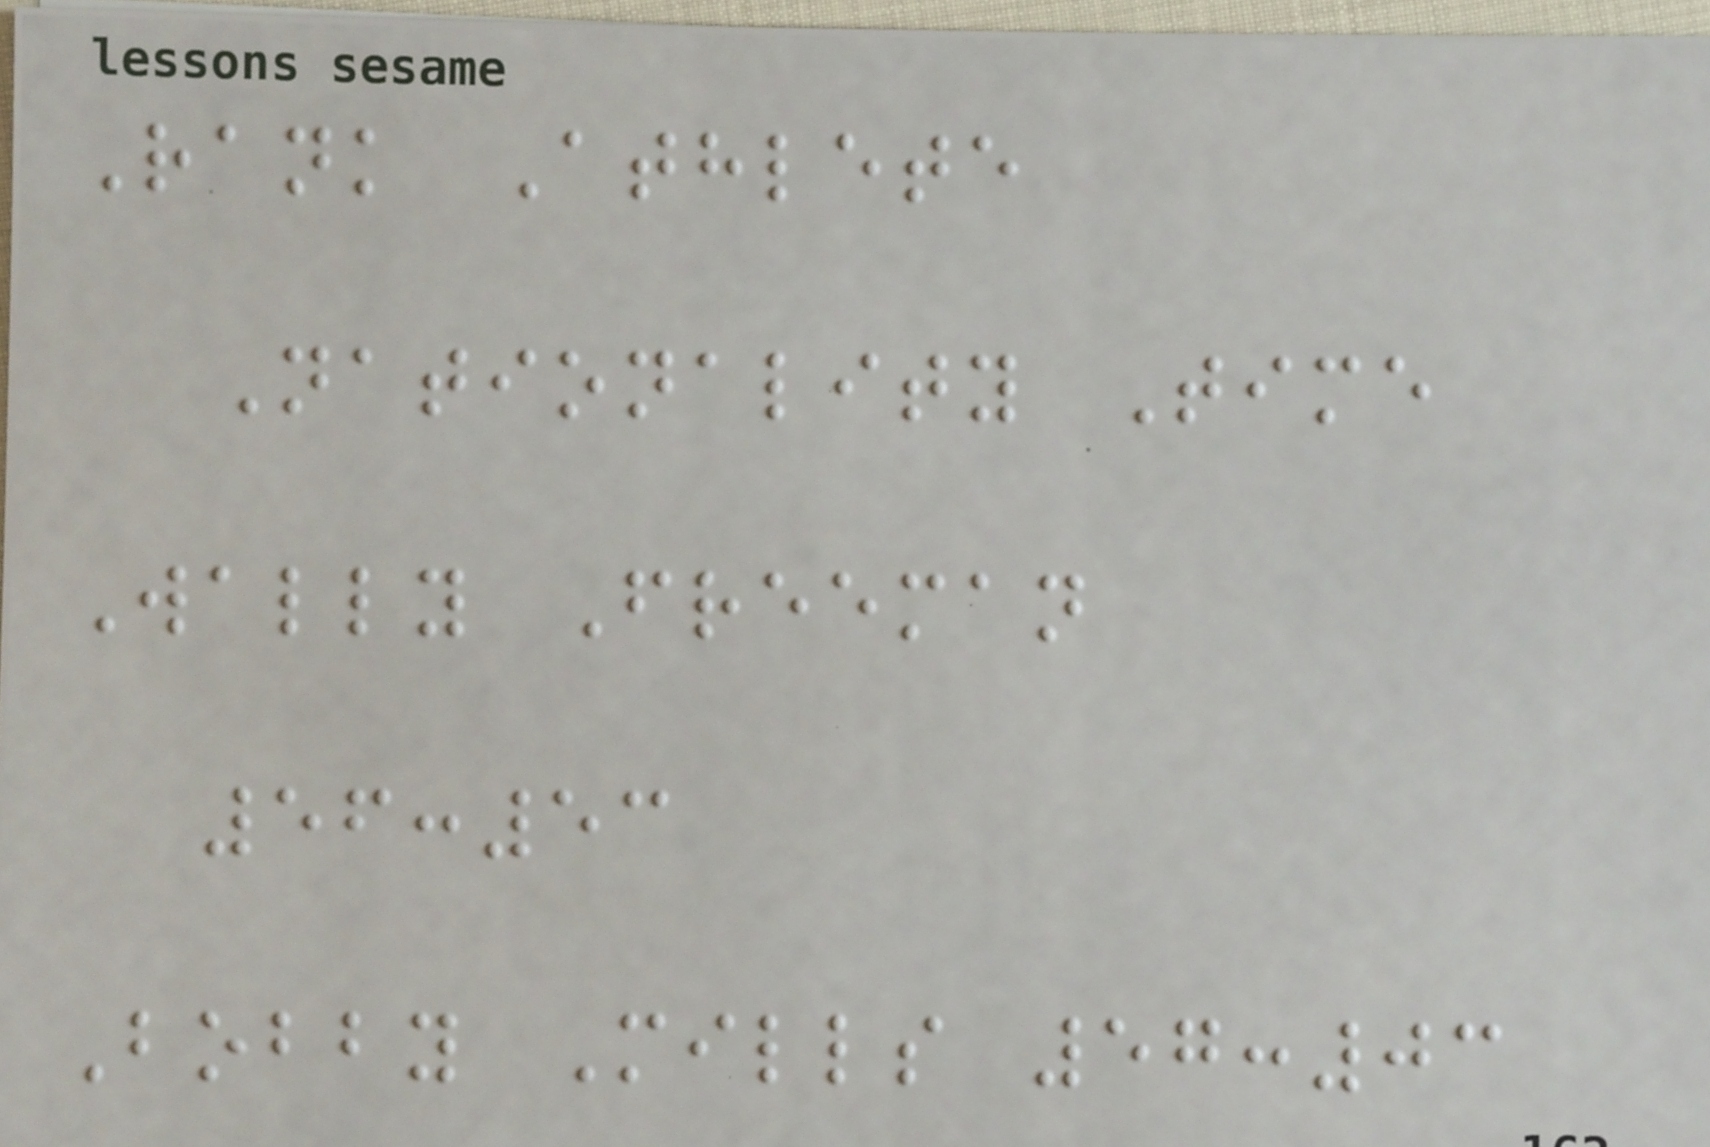Rank Athlete
Nationality Time
Wally Freeman
56:53
Bobby Mills 57:03
